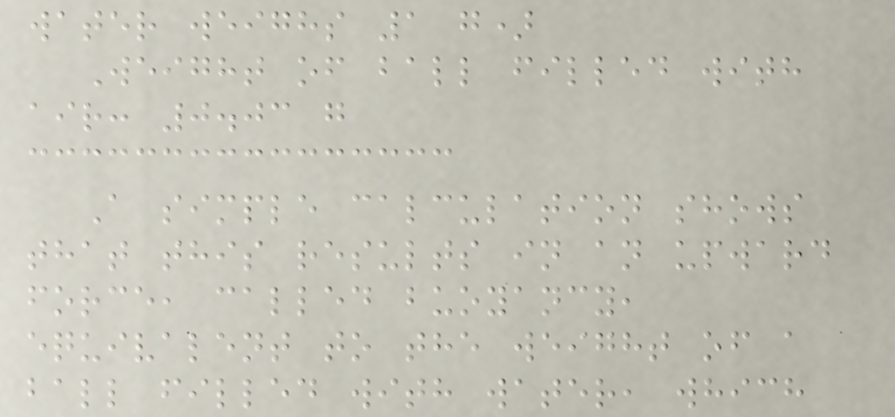water weighs 1 g)
Weight of ball filled with
air: 0.03 g
A simple calculation shows
that this results in an upward
force, called buoyancy,
equivalent to the weight of a
ball filled with water, which
